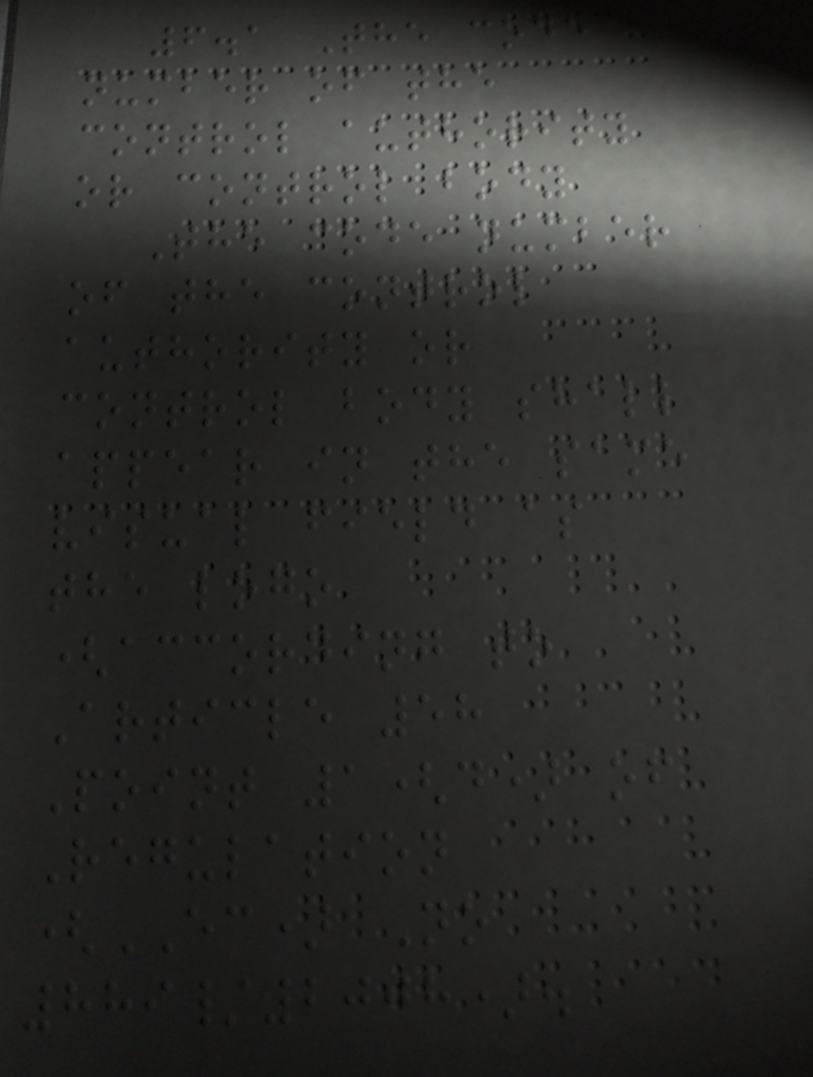6.1 The code
number of the
control authority
or control body
The code number
of the control
authority or
control body shall
appear in the same
visual field as
the logo
(according to
Article 58
Point 1(d) of
Regulation
(EC) No
889/2008).
